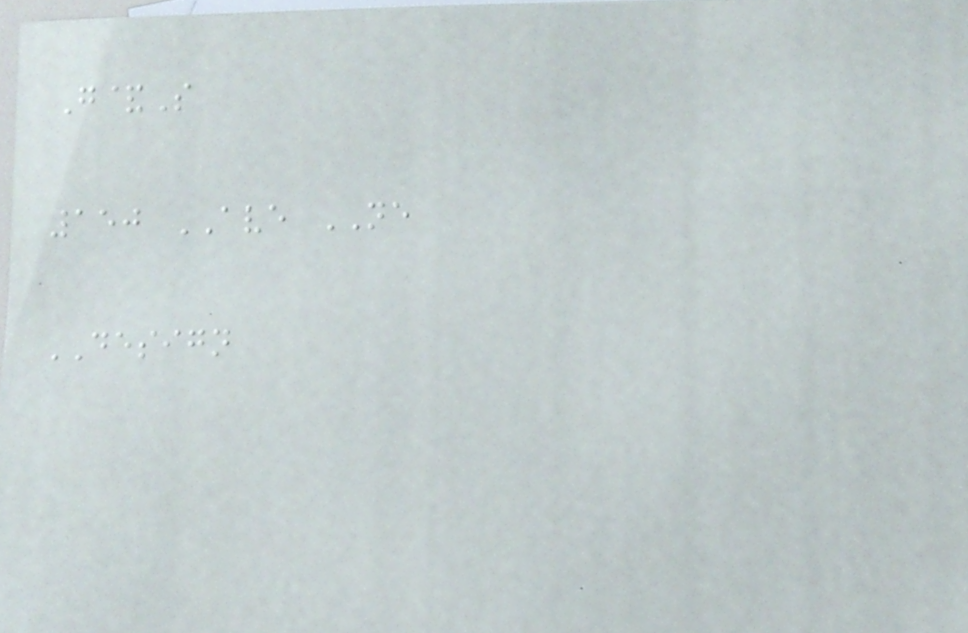G&S
150 AVE NE
DESIGN
